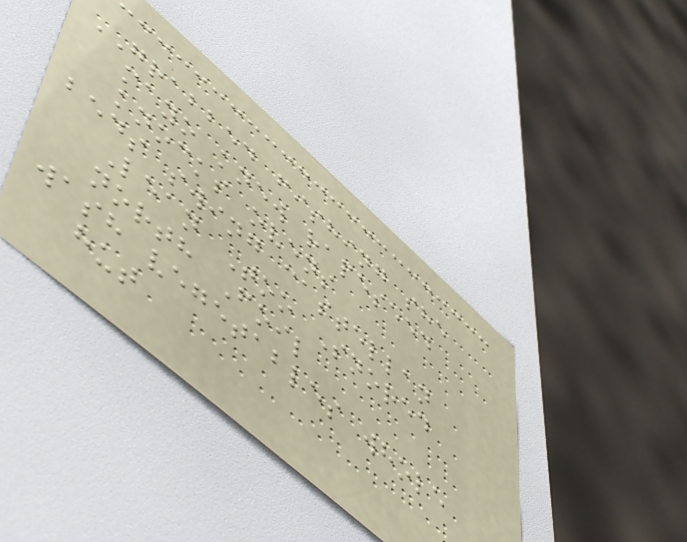GRABBED fishing she
mayo knew rapeseed
knocks ovens
beds swing castellan
Lean Too Snored
north Foil
wash vegetables whole
hut
